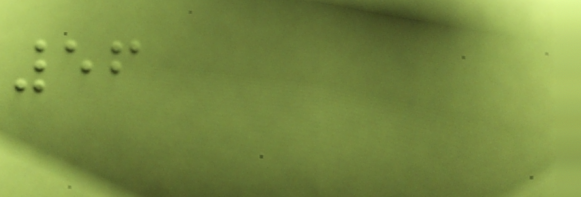56
